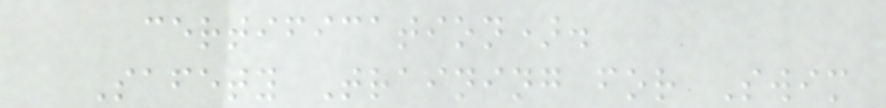certification).
Safety Training for Swim
